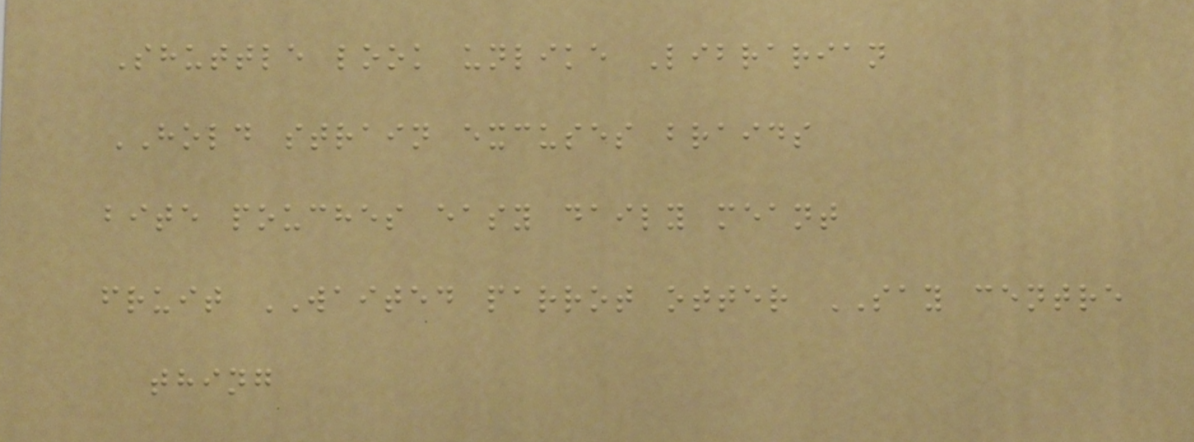Shuttle look unlike Librarian
HOLD strain excuses braids
bite pouches easy daily meant
fruit WAITED parrot otter SAY centre
thing
